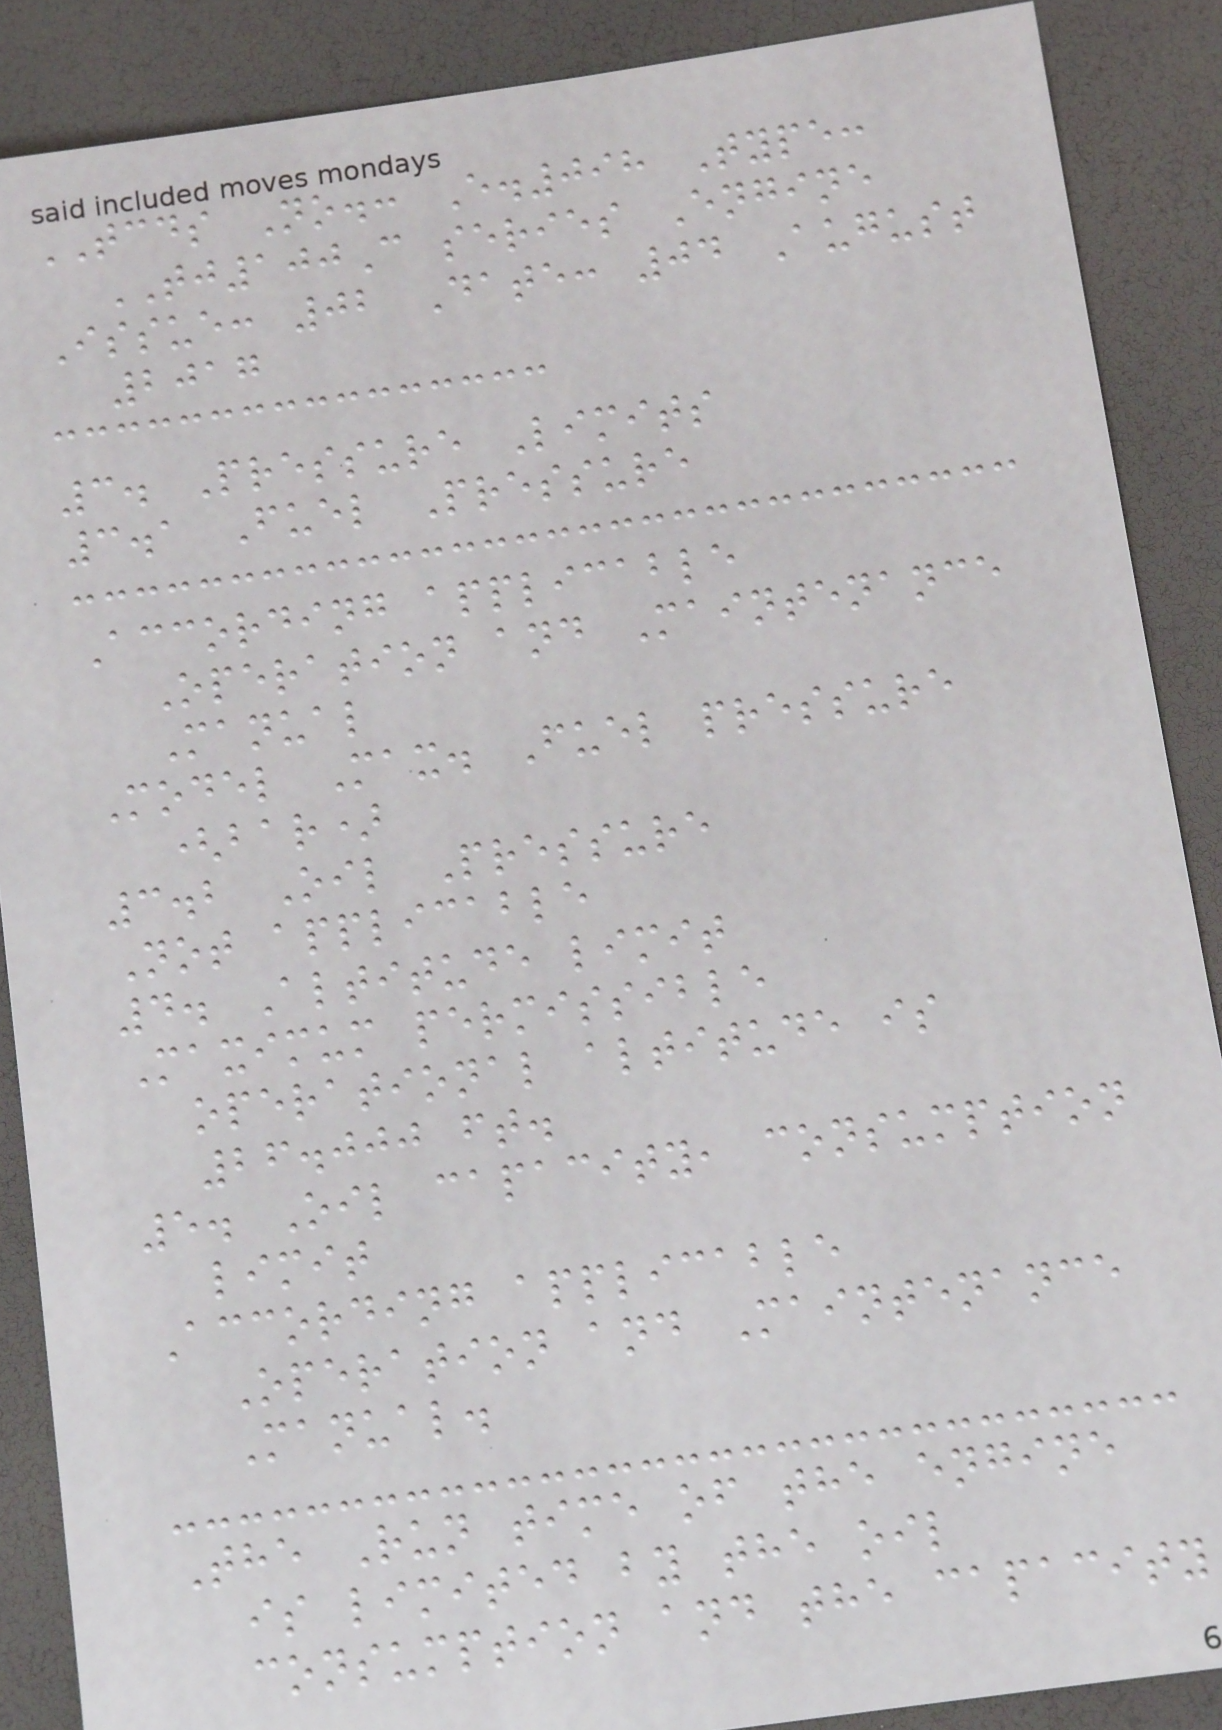TCDS No.: E.098 Type:
TJ100C series Engine
Issue: 02 Date: 04 August
2017
3. Pressure Limits
3.1 Fuel Pressure
According applicable
Operation and Maintenance
Manual
Model Max. Fuel pressure
(bar)
3.2 Oil Pressure
Not applicable
4. Altitude limit
Maximum permissible
operational altitude is
26.000 ft.
5. Oil capacity, consumption
limit
According applicable
Operation and Maintenance
Manual.
The Run time of the engine
is limited by the oil
consumption and the capacity
